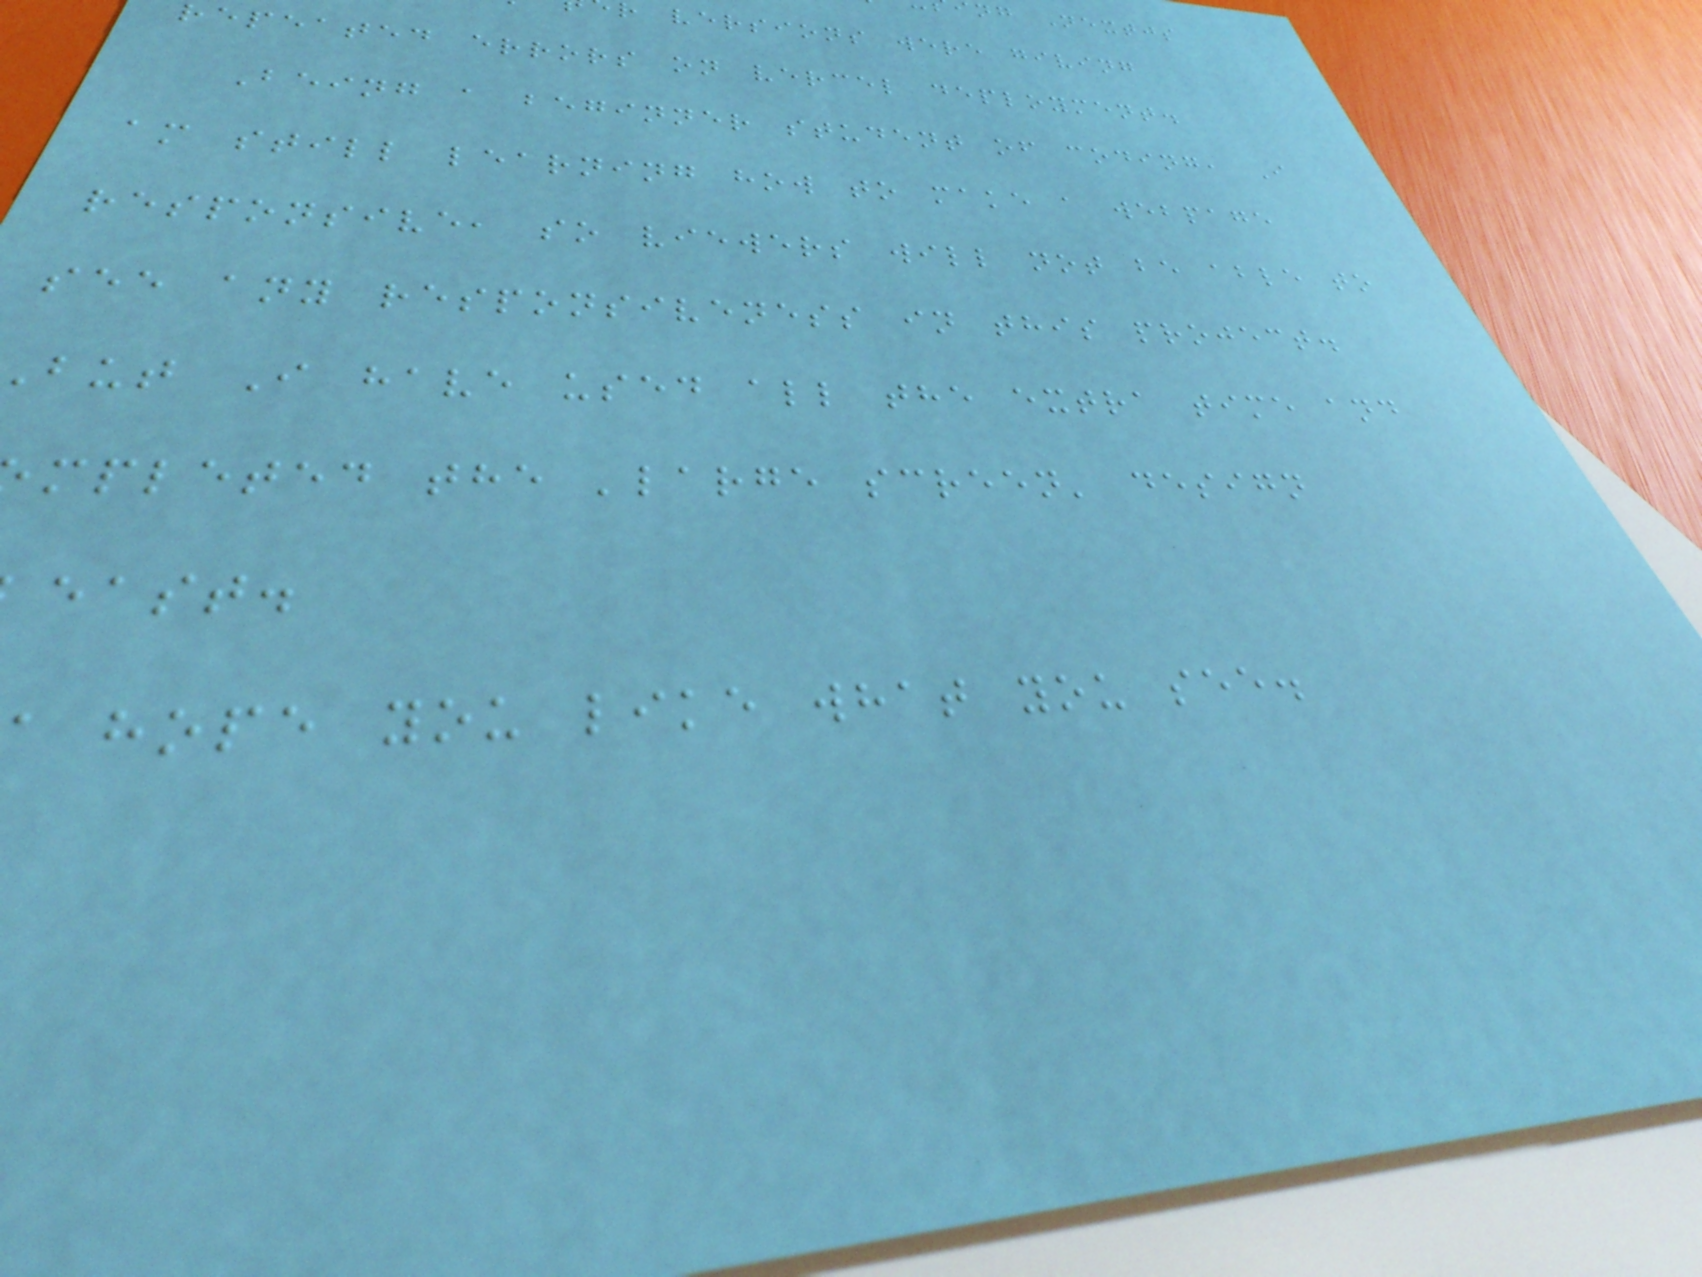ng Nextjs
versions were giving
repeated errors on vercel deployment.
Being a beginner student of coding, I
am still learning how to make a webpage
responsive, so viewers will not be able to
see any responsiveness in this project.
but I have used all the extra time and
mpleted the 'large screen' design
east.
hope you like what you see.
